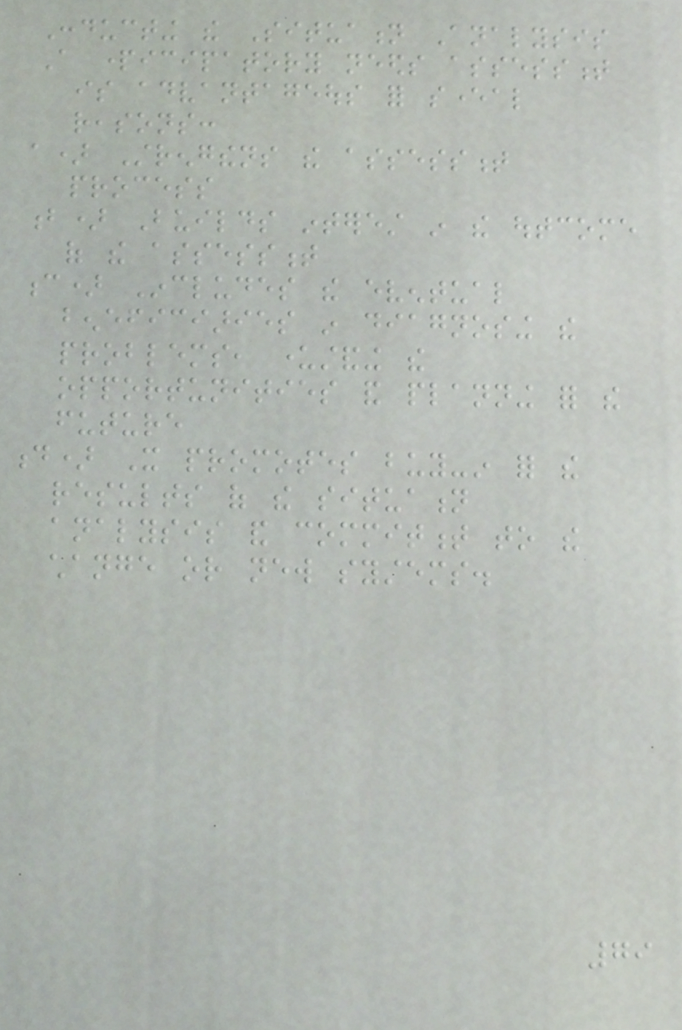Conducting the Situation Analysis
A participatory needs assessment
is advantageous for several
reasons:
a) Strengthens the assessment
process
b) Builds interest in the outcome
of the assessment
c) Includes the eventual
beneficiaries in diagnosing the
problems, understanding the
opportunities and planning for the
future
d) It promotes buy-in for the
results of the situation
analysis and commitment to the
change or new systems.
79
